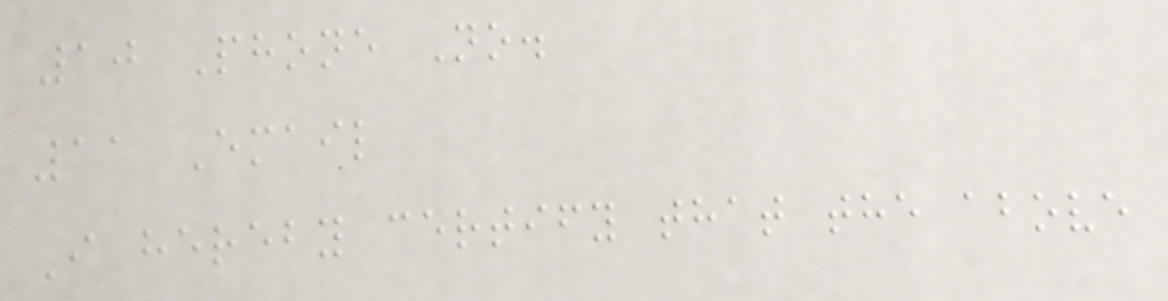10 Phone No.
11 Email
I hereby certify that the above
